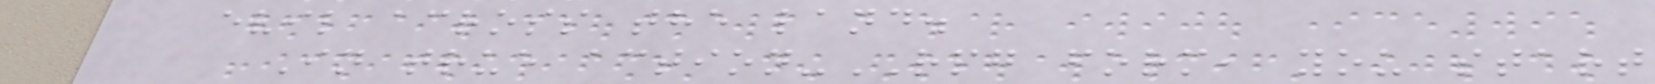evil across the land.
In true action-RPG form, you start
